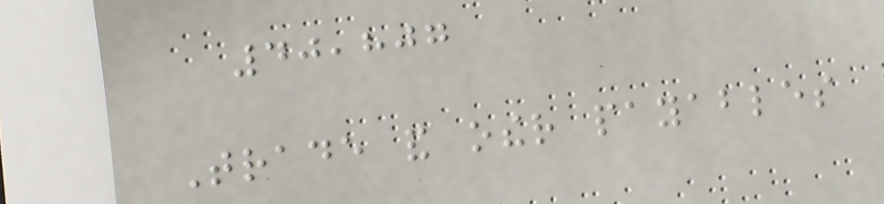40,807
Trade and other payables
